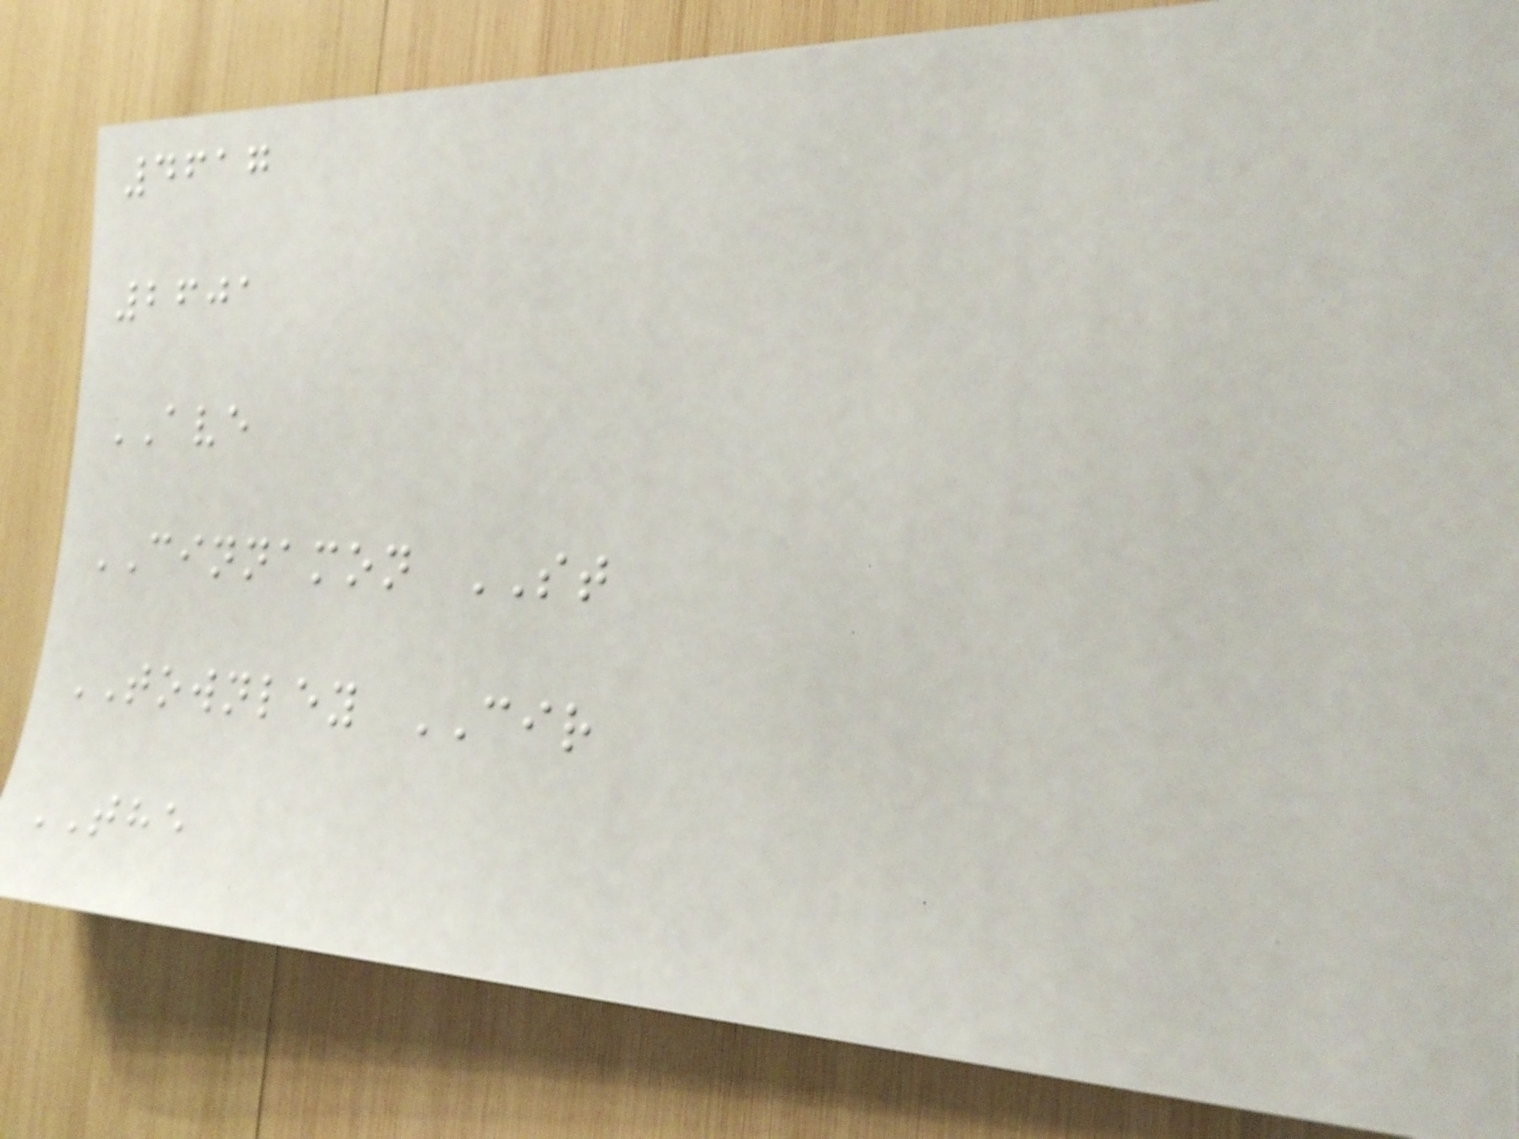4617
2601
AVE
CINNAMON ST
TOWNLEY CIR
THE
